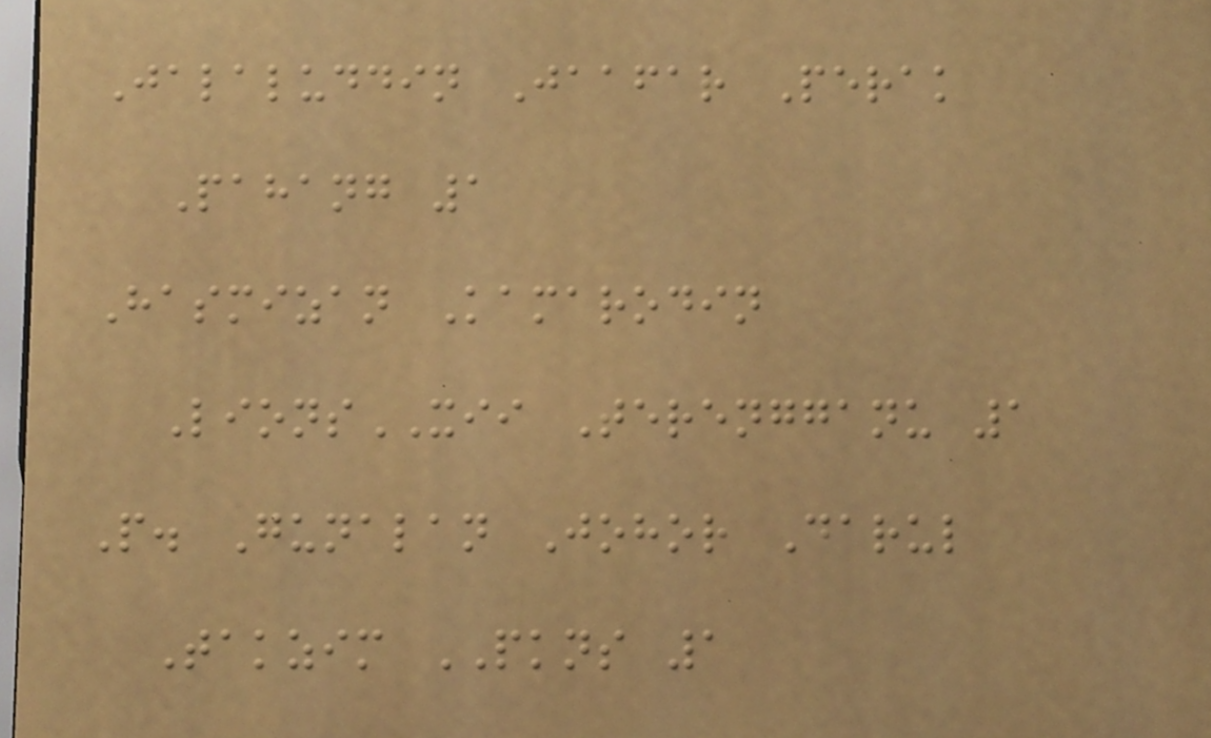Jalaluddin Jaafar Perak
Pahang 1
Hasmizan Kamarodin
LionsXII Terengganu 1
P. Gunalan Johor Darul
Takzim PKNS 1
